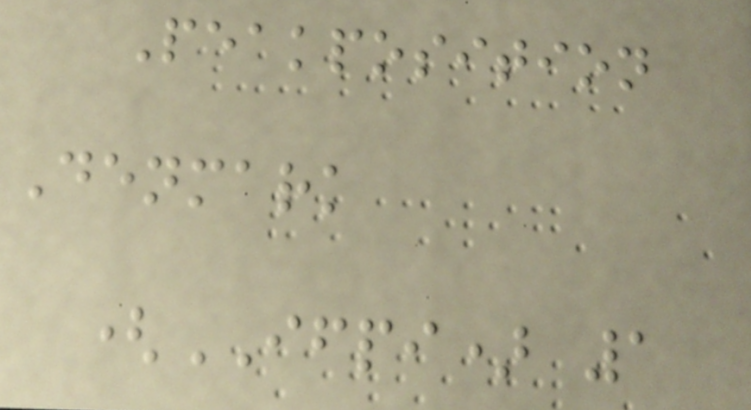Peakposition
Denmark
(IFPI) 1
